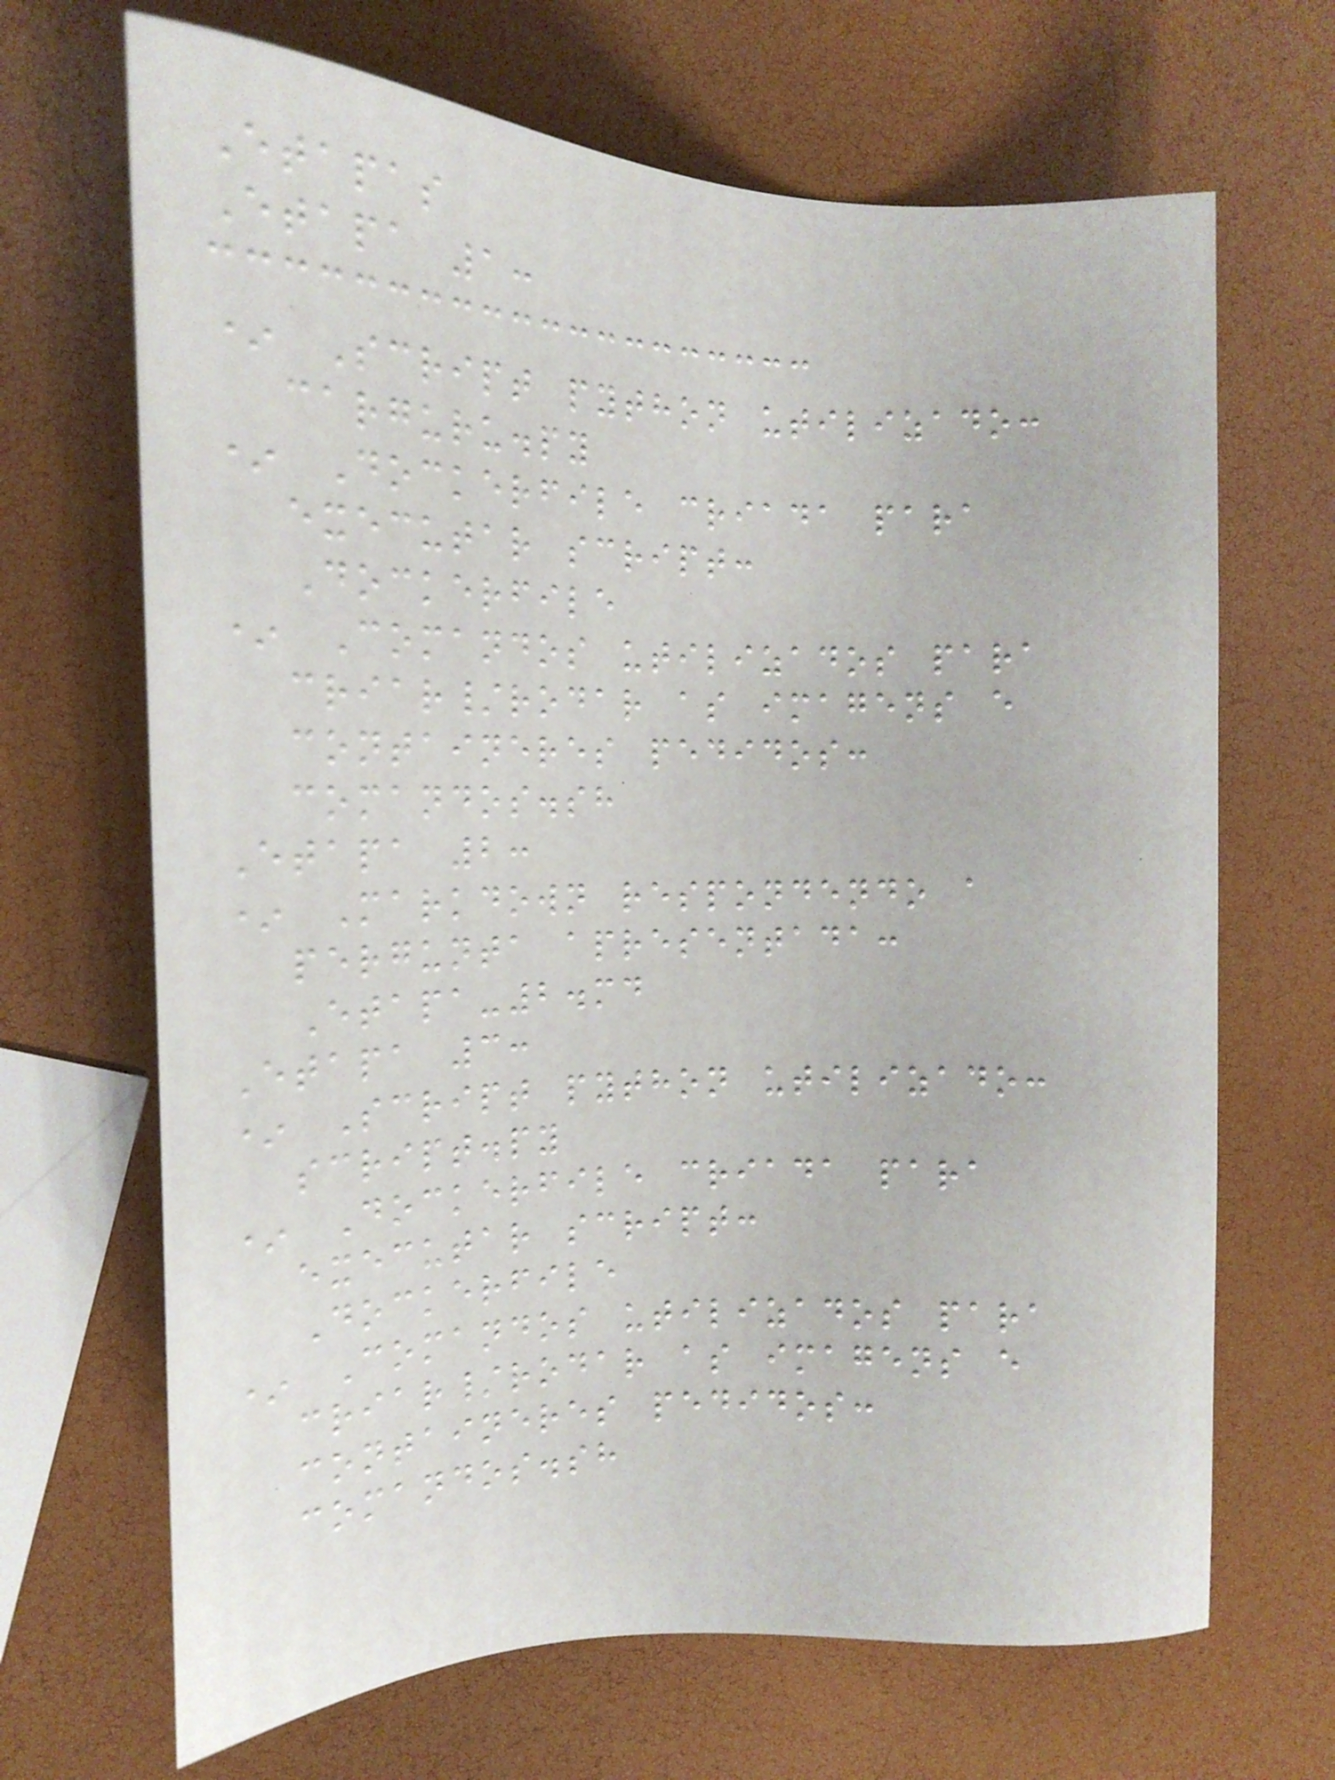Etapas
Etapa 1:
* Script python utilizado:
carguru.py
* Dockerfile criada para
executar script:
Dockerfile
* Comandos utilizados para
criar/rodar as imagens e
containeres pedidos:
comandos.sh
Etapa 2:
* Markdown respondendo a
pergunta apresentada:
Etapa-2.md
Etapa 3:
* Script python utilizado:
script.py
* Dockerfile criada para
executar script:
Dockerfile
* Comandos utilizados para
criar/rodar as imagens e
containeres pedidos:
comandos.sh
